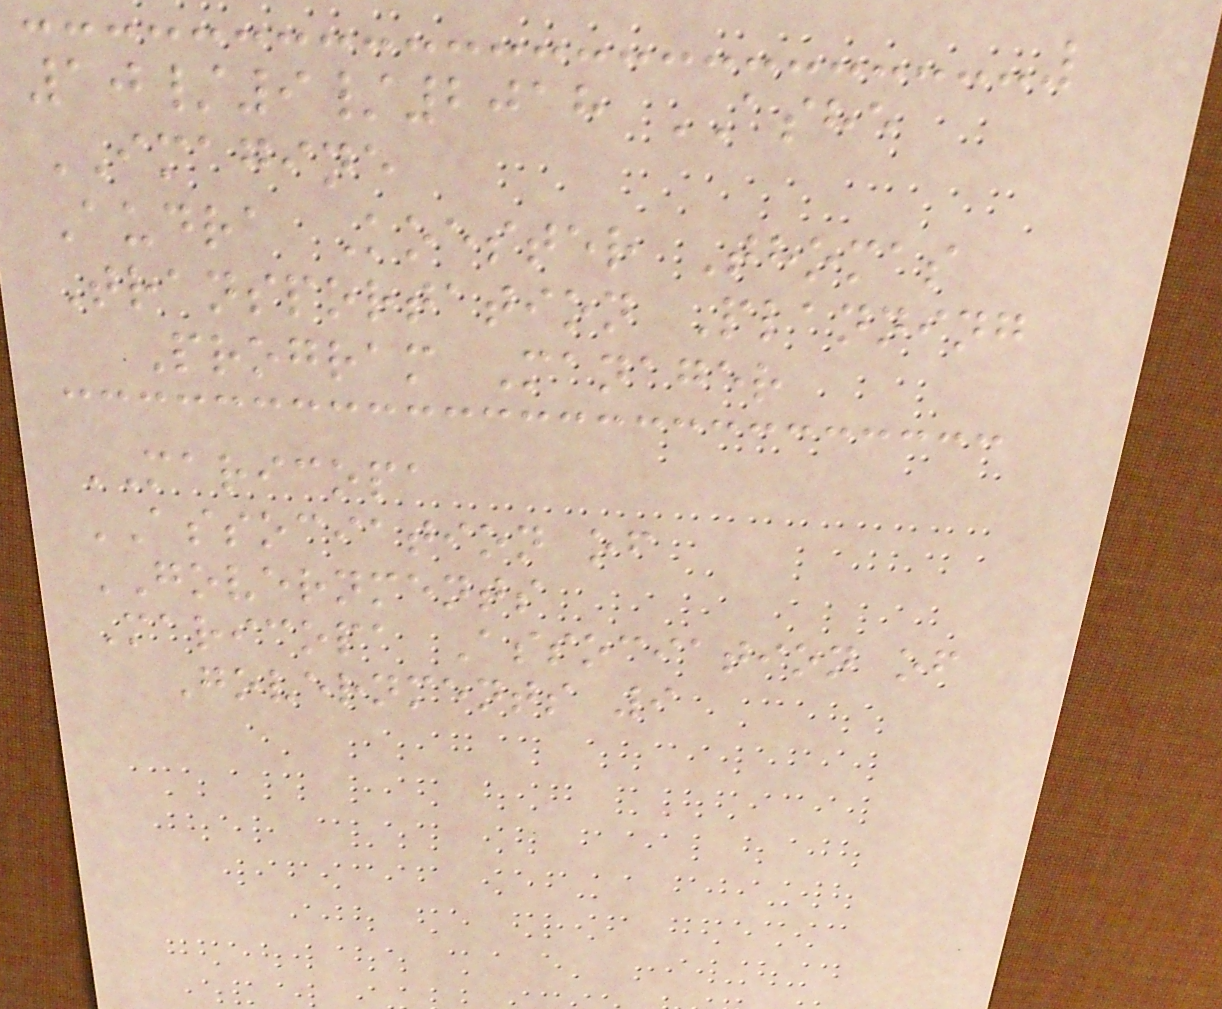10/9/2018 ASHE
IMAGINE
Audra Koester Thomas
Transportation Planning
Program Manager
MARICOPA
ASSOCIATION of
GOVERNMENTS
Maricopa Association of
Governments 9
